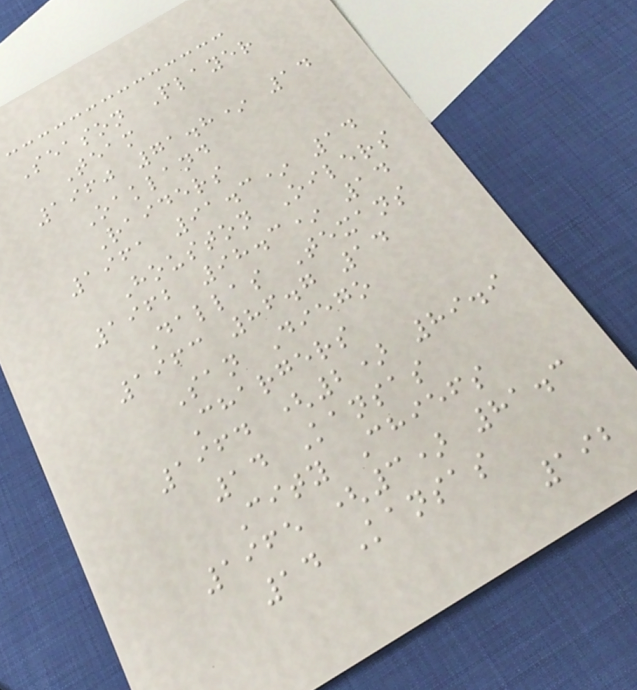Season Player
Team
1960 71.8* 14
Oakland
Raiders
1961 91.3* 14
Houston Oilers
1962 98.3* 14
Dallas Texans
1963 86.7 14
San Diego
Chargers
1964 (2) 89.9
14 Kansas
City Chiefs
1965 (3) 81.3
14 Kansas
192
